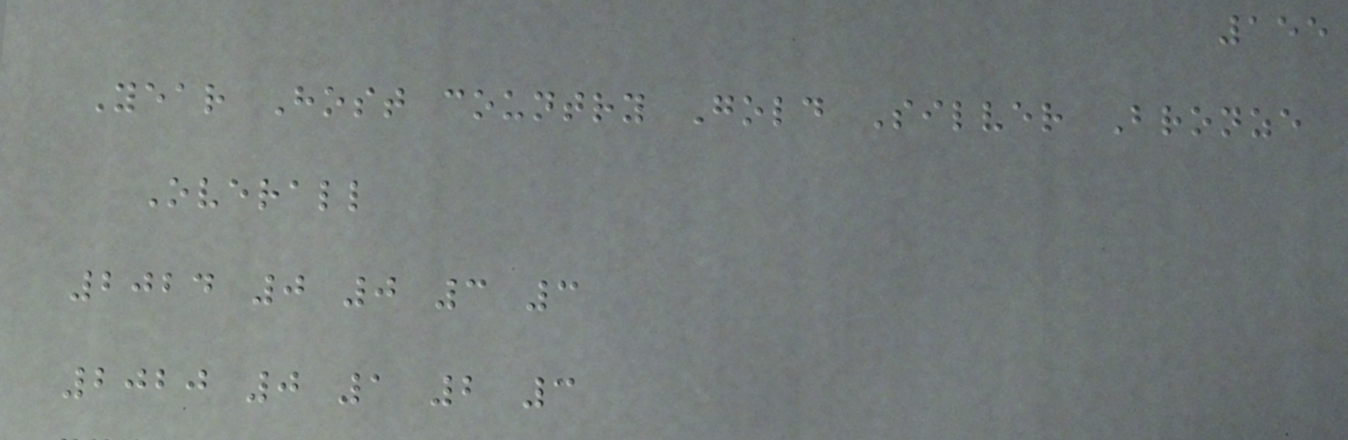155
Year Host country Gold Silver Bronze
Overall
2024 0 0 3 3
2020 0 1 2 3
